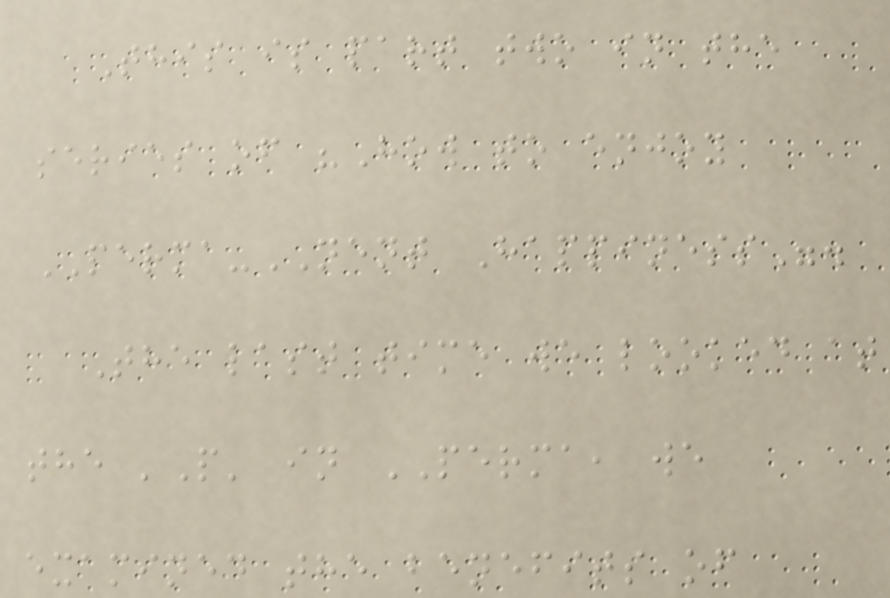This is part two in the
series of "How to enjoy
PERMA-NENT Happiness".
The last time we looked at
the 'P' in PERMA, we
examined the benefits of
